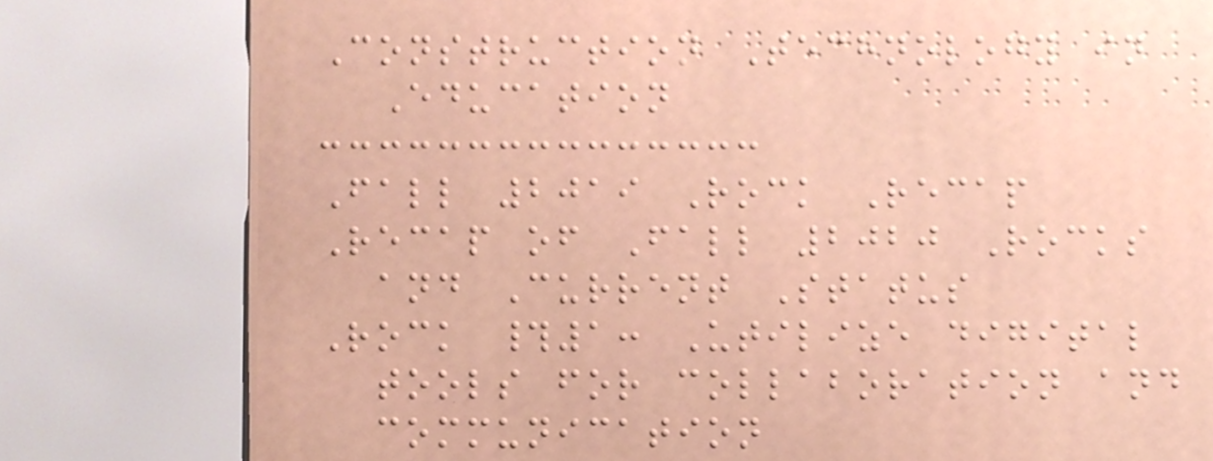Construction Technology in
Education
Fall 2019 Rock Recap
Recap of Fall 2020 Rocks
and Current Status
Rock #1: Utilize digital
tools for collaboration and
communication
